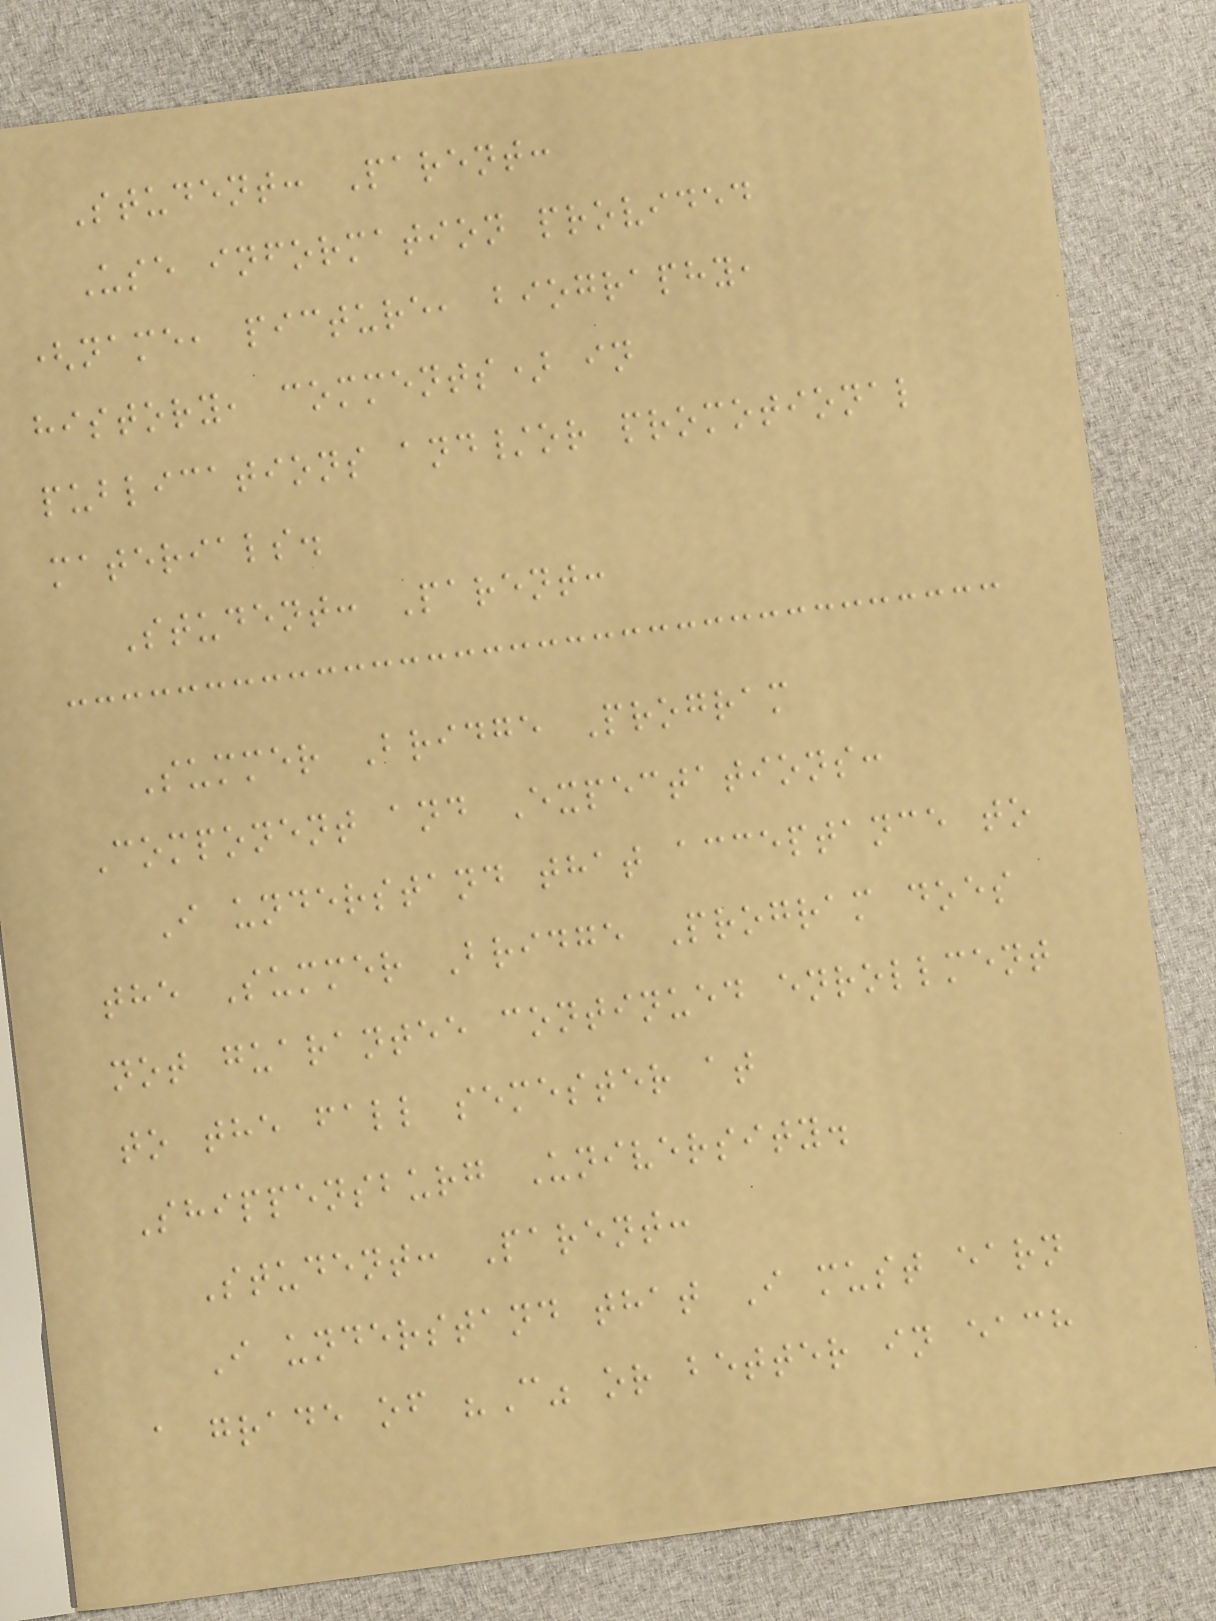Student: Parent:
Use information provided
(name, picture, biography,
history, comments) in
publications and/or promotional
materials.
Student: Parent:
Summer Bridge Program
Component and Expectations:
I understand that acceptance to
the Summer Bridge Program does
not guarantee continued enrollment
to the fall semester at
Shippensburg University.
Student: Parent:
I understand that I must earn
a grade of "C" or better in each
